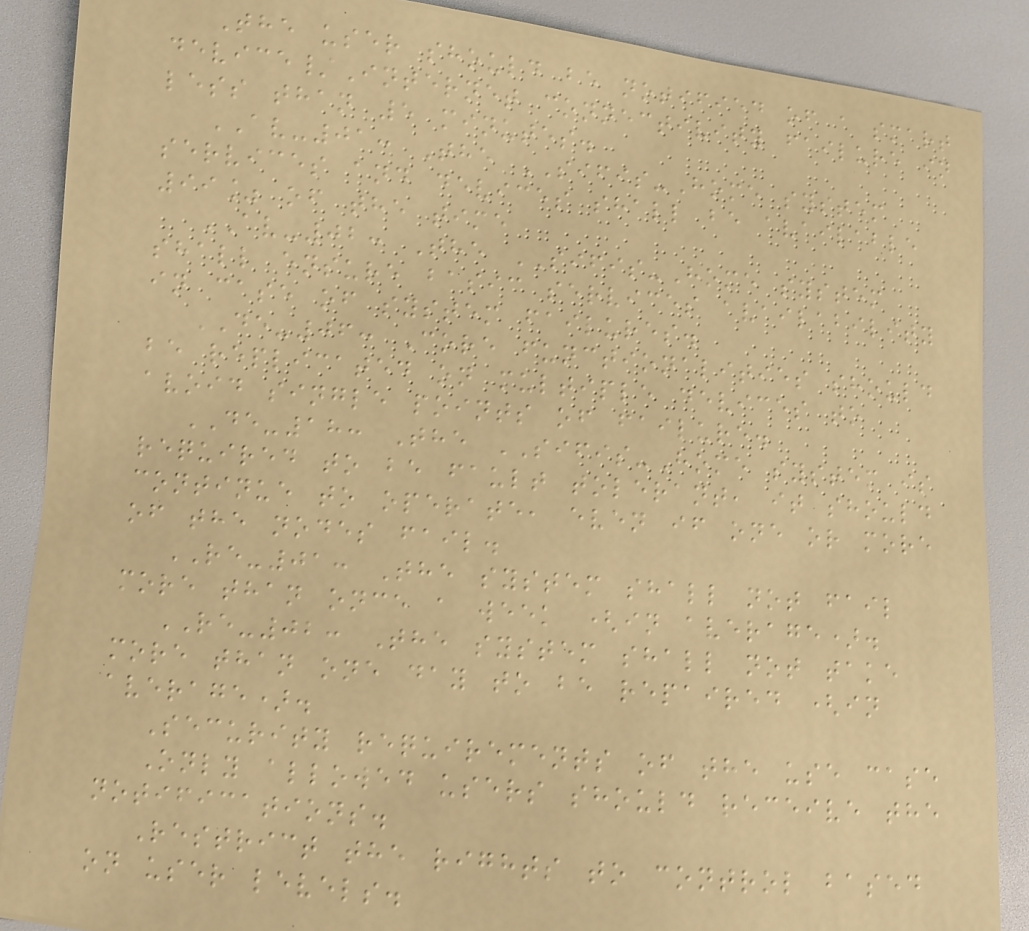The user should be notified of a smart
device/Internet connectivity failure in
less than 5 minutes.
AV-01: The SIFIS-Home system
services and devices shall be available
99% of the time
AV-02: The SIFIS-Home system
shall ensure basic services availability
in case of system failures.
DE-06: Core functionalities should
be replicated on multiple devices to
avoid single points of failure.
DE-18: The SIFIS-Home system is
required to be fault tolerant, it should
continue to operate, even if one or more
of the nodes fail.
RE-01: The system shall not fail
more than once a week (in average).
RE-02: The system shall not take
more than one day to be repaired (in
average).
Security requirements of the use case
Only allowed users should receive the
notifications.
Restrict the rights to control based
on user levels.
